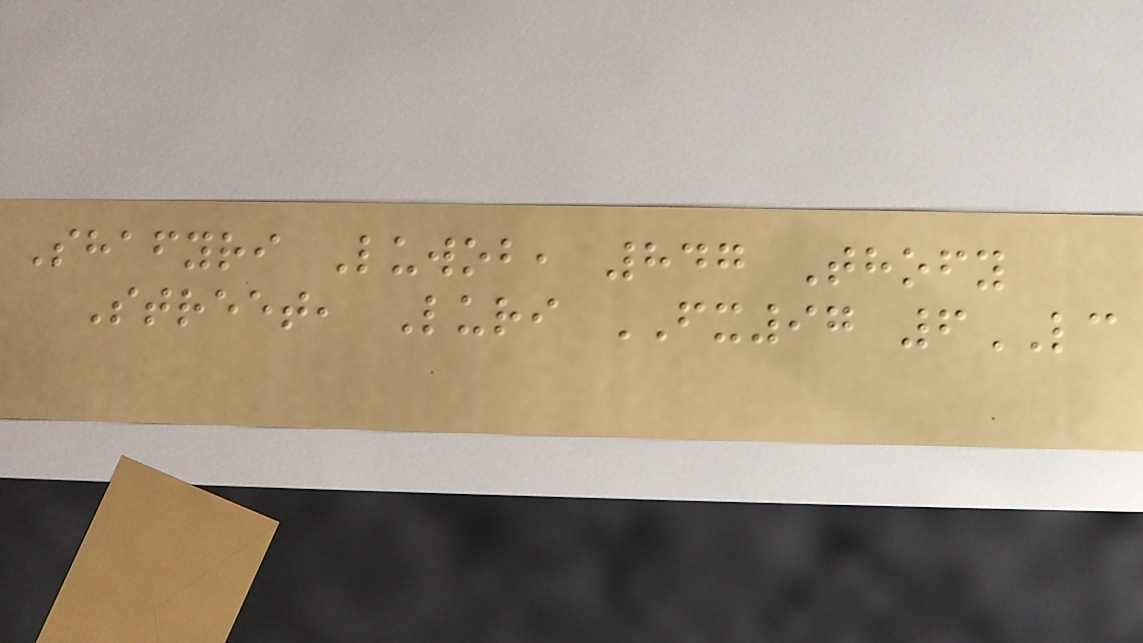Shafyri Luwob, 847 Thofy
Street, Luri FX97 6LC
